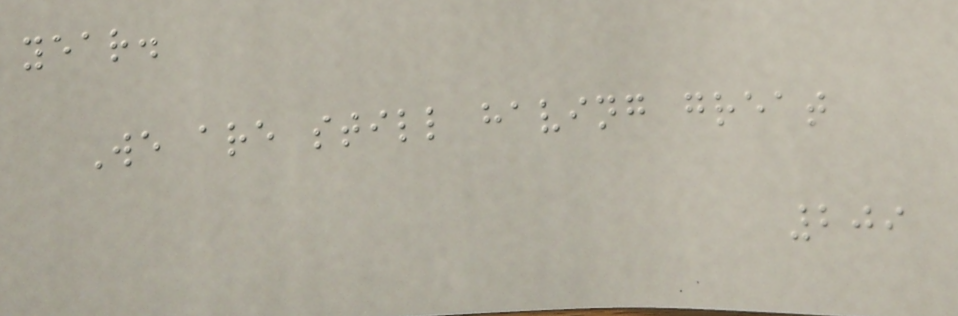year.
We are still having great
209
